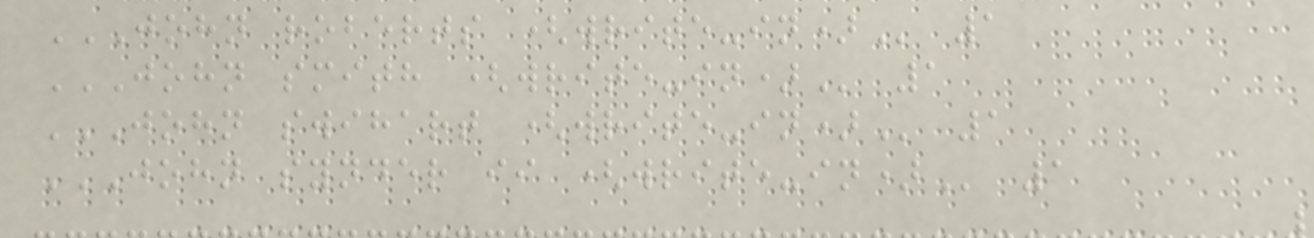JOHN ROBERTS (WRITE-IN) 1
JOHN SMITH (WRITE-IN) 1
JOHN SWIHART (WRITE-IN) 1
JOHN SYNDER II (WRITE-IN) 1
